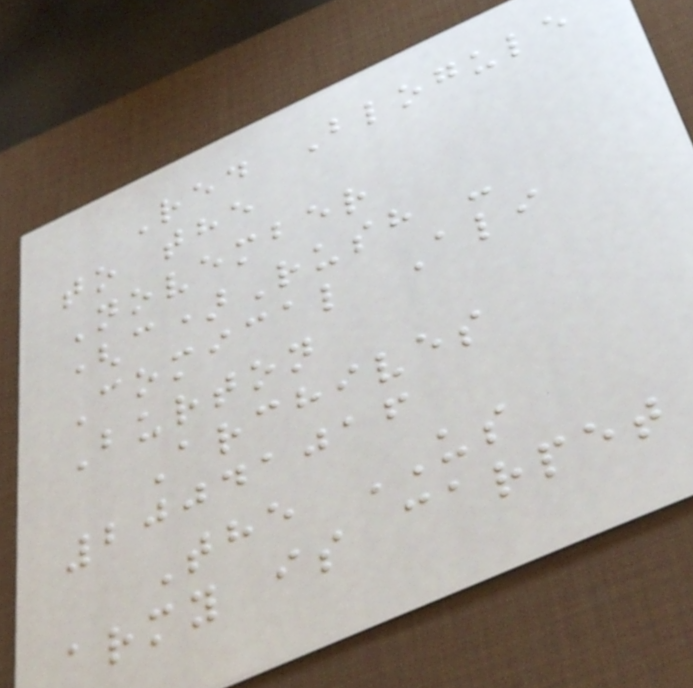Red Blogule
to the
November
(c)Rush -
Comical Ali
Burton
Archives
20041016
The US
army is carpet
